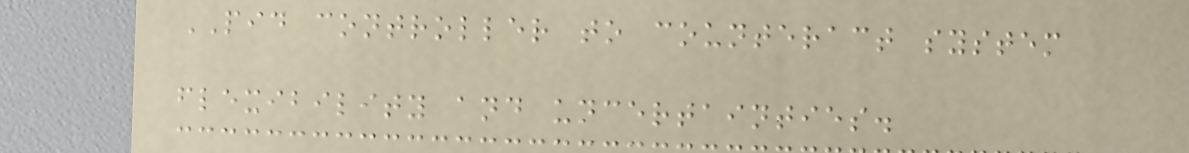PID controller to counteract system
flexibility and uncertainties.
